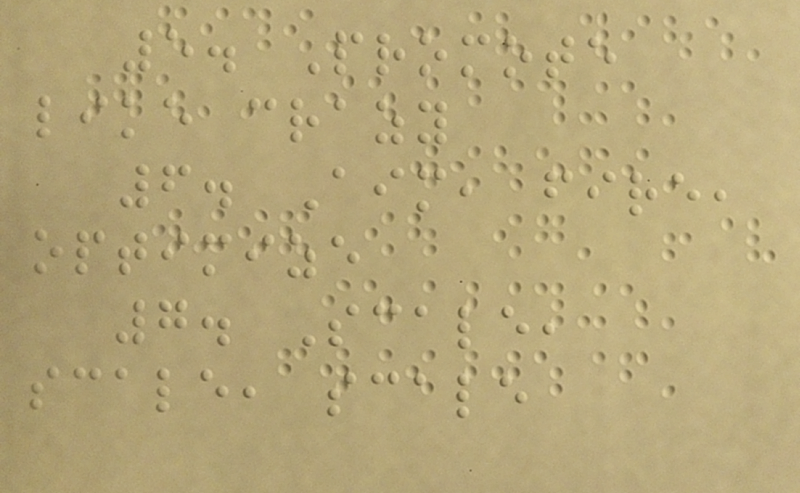5. Promote
like crazy
6. Aim, fire,
optimize
7. Scale,
scale, scale
